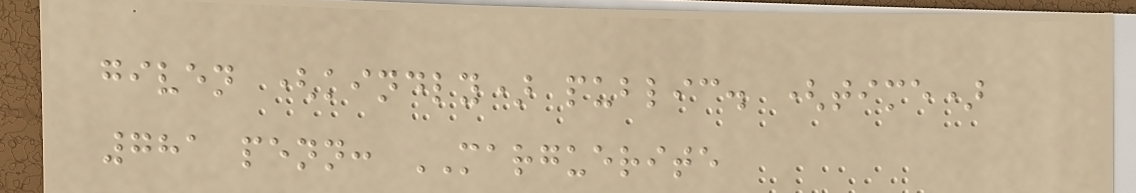given (kindly) public. (time)
781 penn: MARGUERITE
